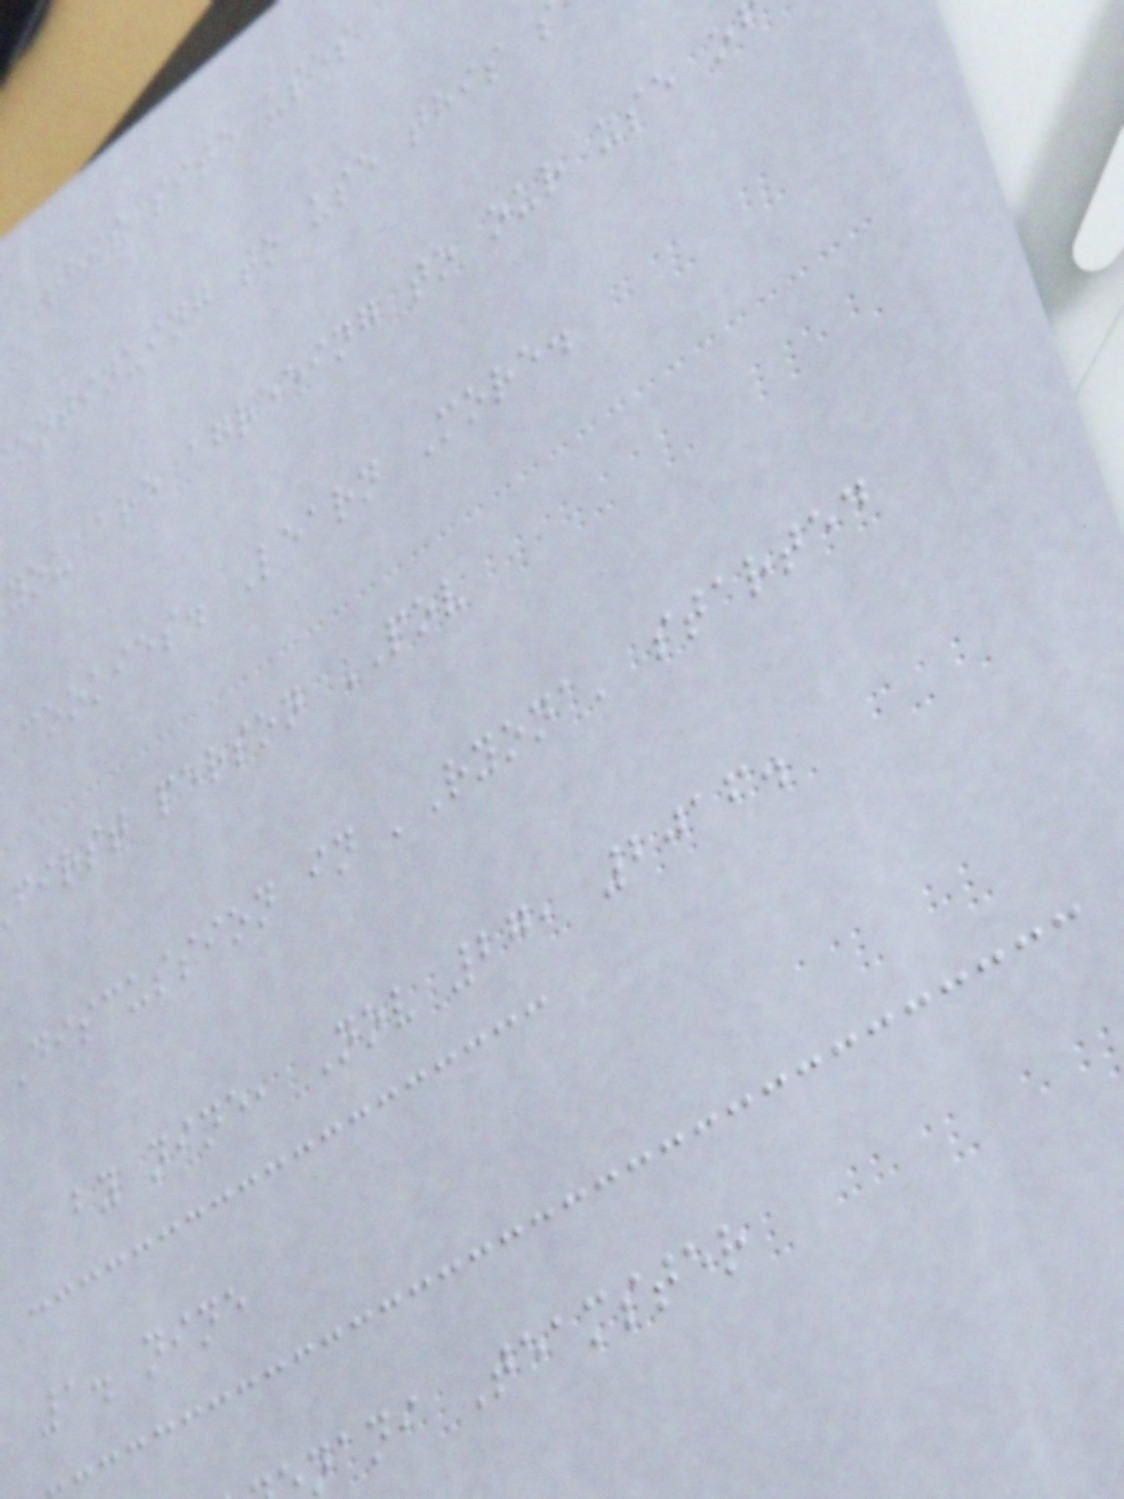This site uses
ontinuing to use this
you are agreeing to our use o
cookies. Learn More.
first person POV
Discussion in 'Ryona' started
by nine, Nov 27, 2016.
1. nine
nani Teamster
